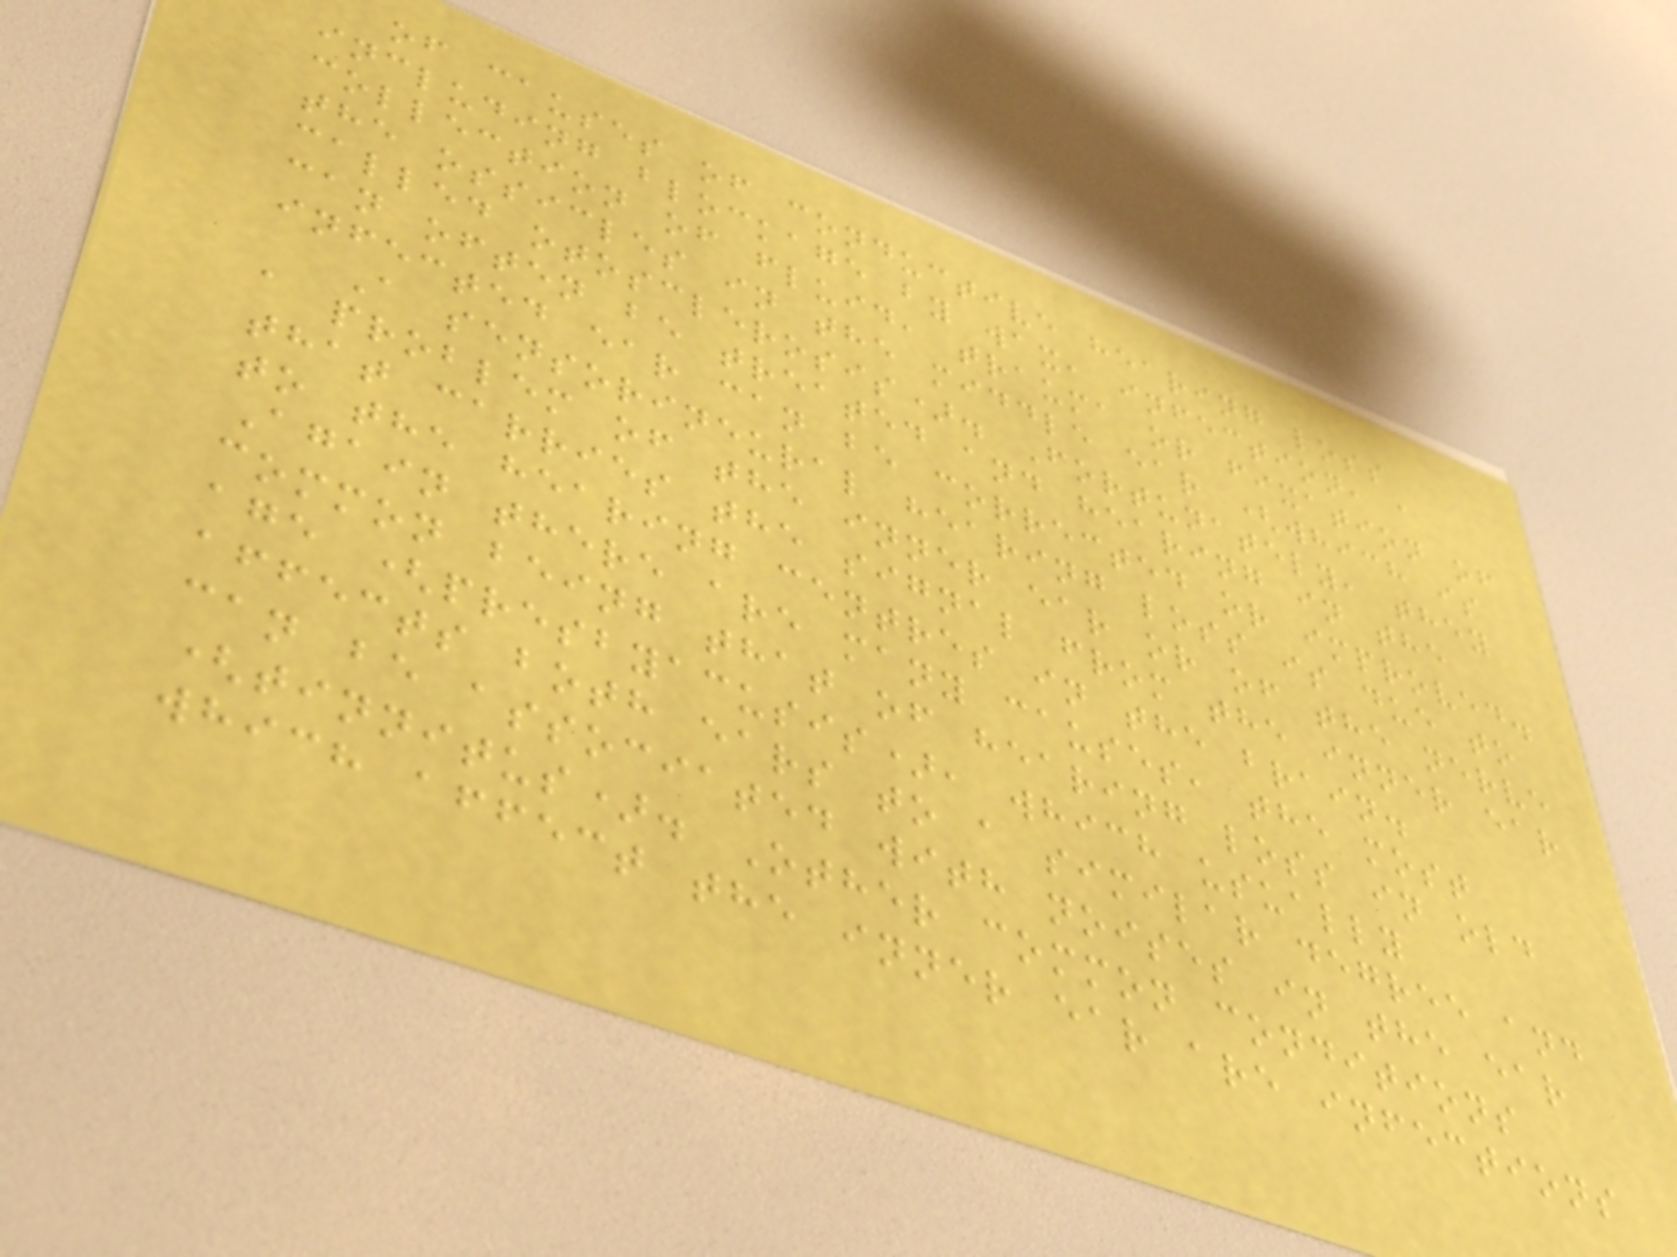of causes of conductive hearing loss
including blockage by wax, infection, a
collection of fluid, trauma or fixation of
the ossicles in the middle ear (which is
called otosclerosis). Fortunately, they
can often be treated and hearing in the
infected ear can be corrected or improved.
A sensorineural hearing loss is due to
a problem of the inner ear or of the nerve
that carries the signal from the inner ear
to the hearing centres in the brain.
Again there are many causes, the most
common being that of hearing loss in old
age (presbyacusis), which usually
affects both ears to a similar degree and
can be associated with noises in the ear
(tinnitus). Other common conditions
which affect the inner ear are infections
